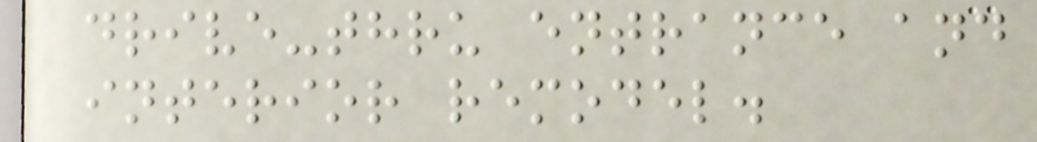drive-thru entrance and
interior remodel.
